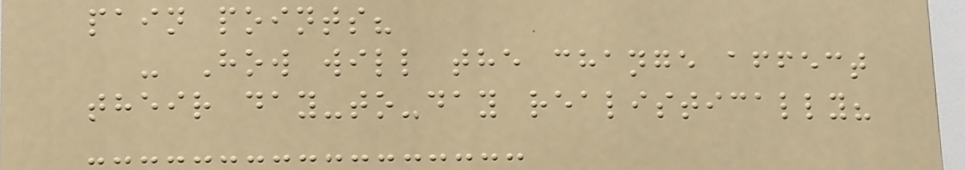pain points?
- How will the change affect
their day-to-day realistically?
